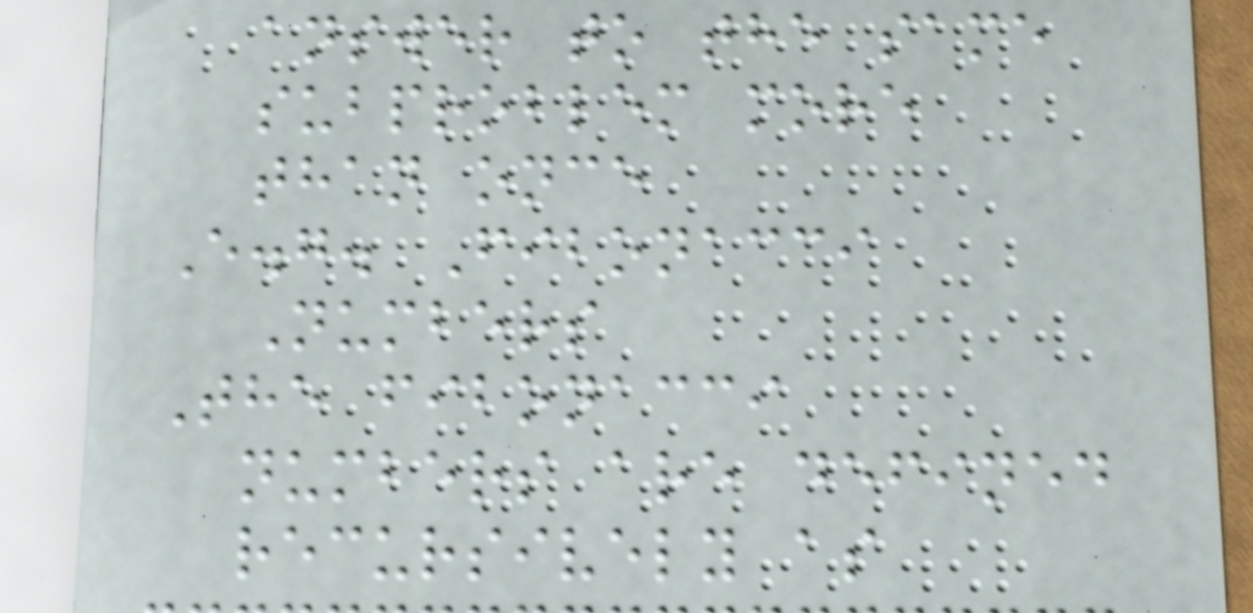answer to the same
subproblem more
than once
E.g. Fibonacci
Numbers
The fibonacci
numbers are defined
recursively as
